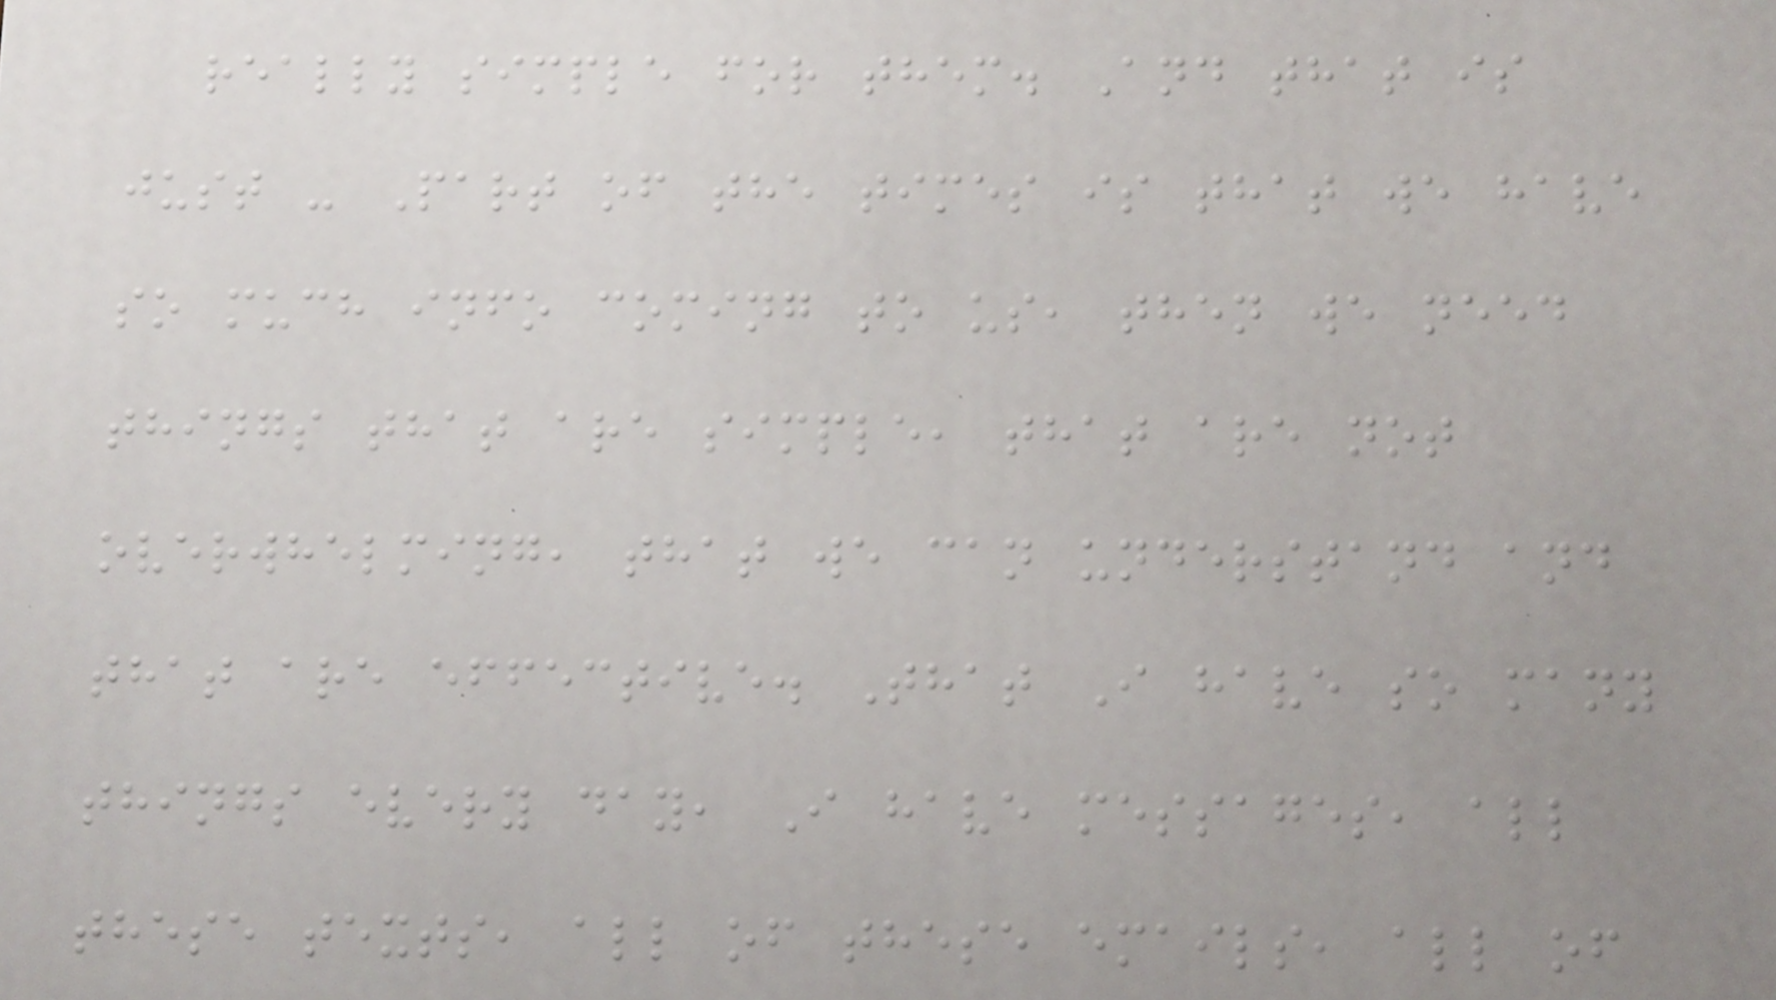really simple for them. And that is
just - Part of the times is that we have
so much info coming to us, then we need
things that are simple, that are not
overwhelming, that we can understand and
that are effective. That I have so many
things every day, I have messages, all
these texts, all of these emails, all of
